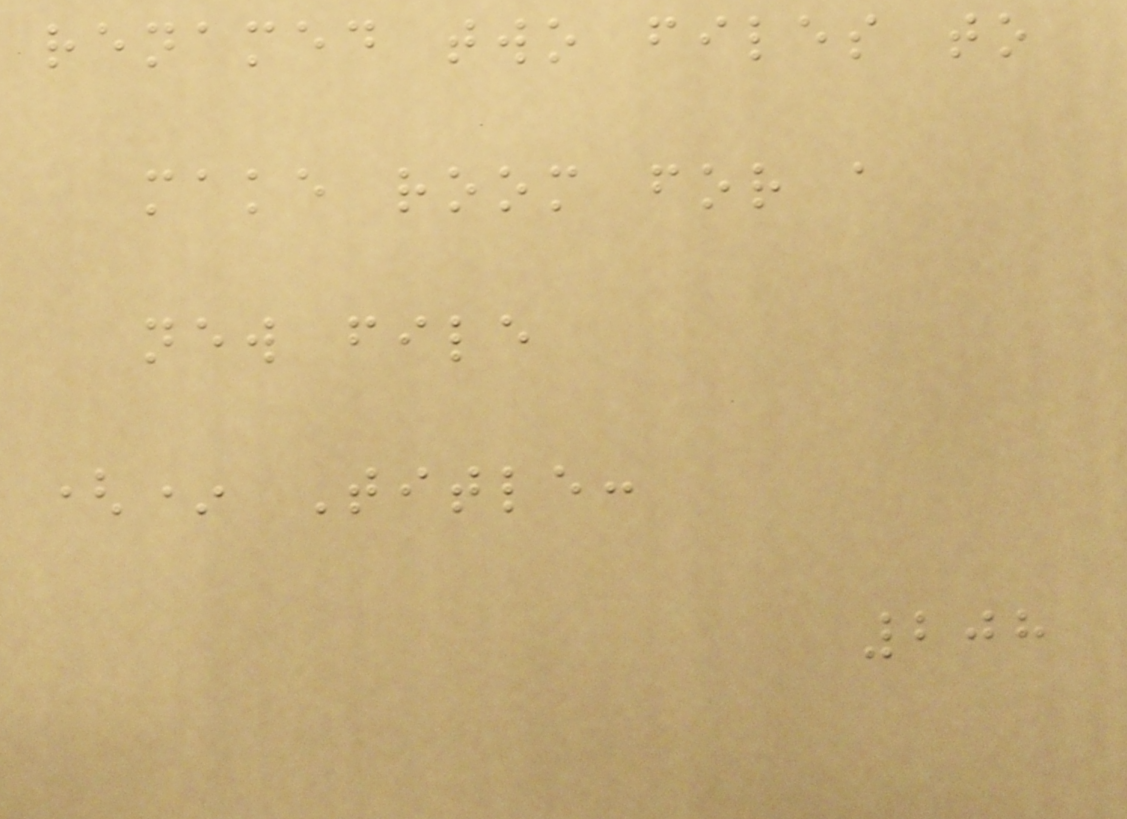renamed two files to
make room for a
new file
(* Title:
208
